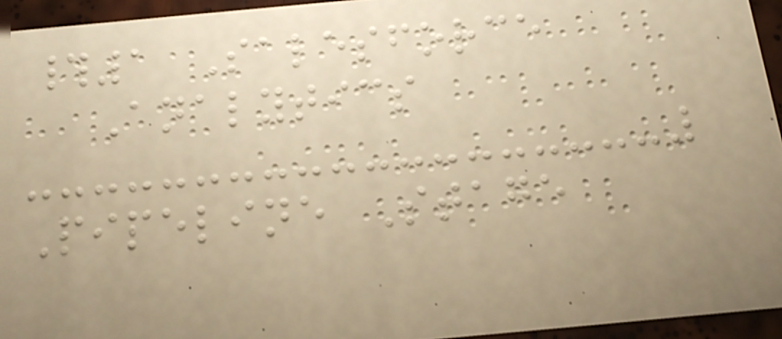#1 Salesforce
Analytics
Pipeline Stage
